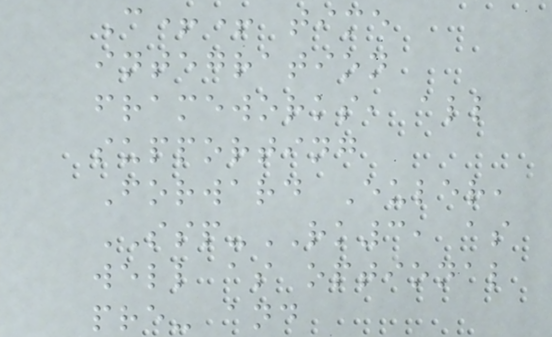C++ time
integration
frameworks, all
supporting
Forward Euler,
SSP-RK3, as
well as optional
pre- and
